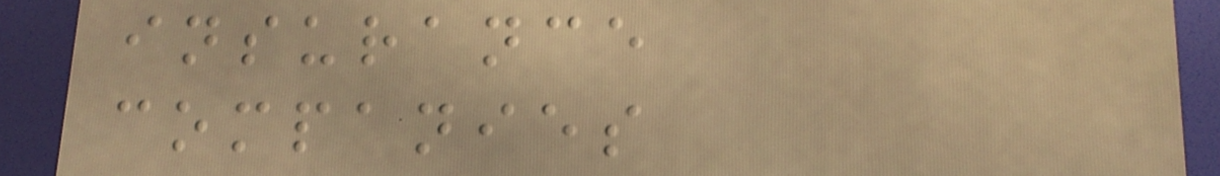insurance
companies
